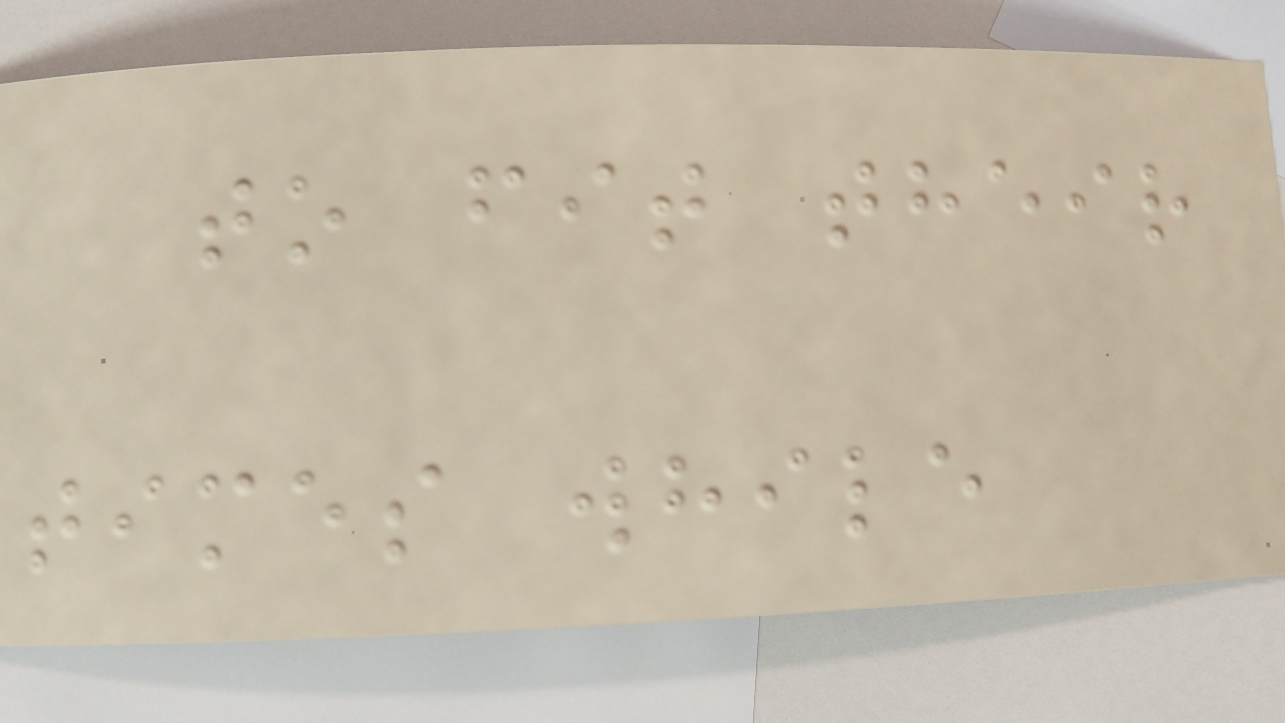to fit their
times while
